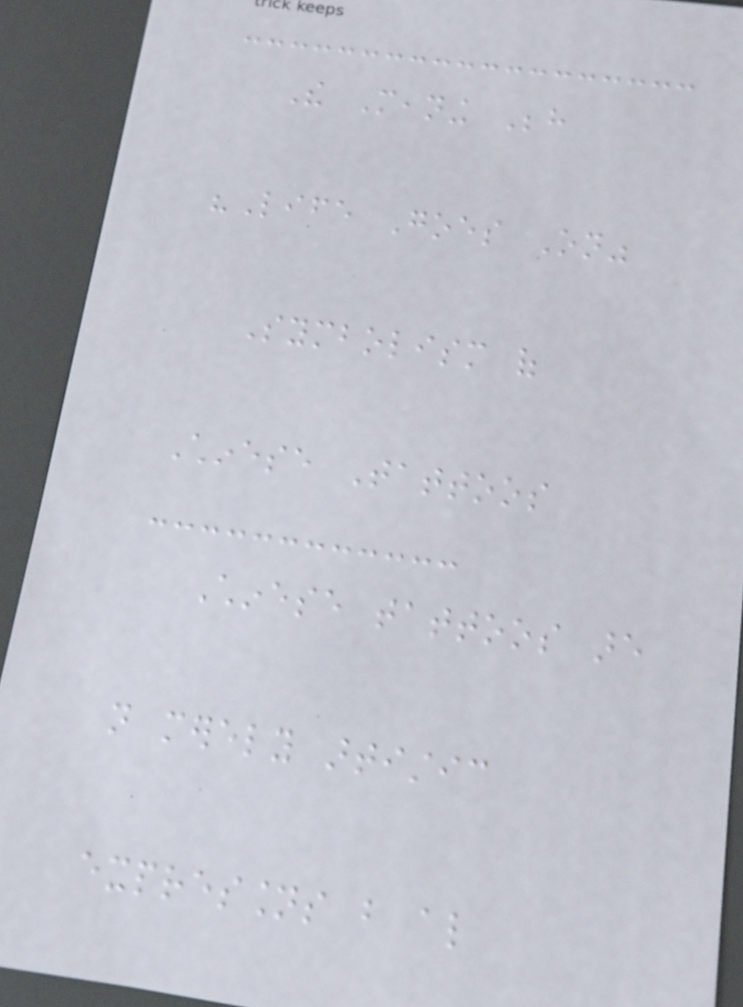The Meaning Behind
"Life Goes On"
Symbolism of
Chinese Tattoos
Chinese tattoos are
not merely artistic
expressions but also
